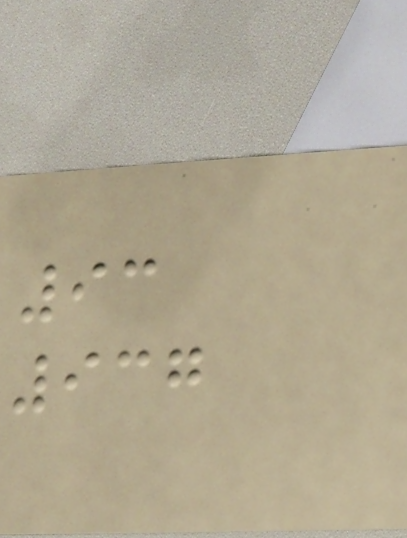93
937
